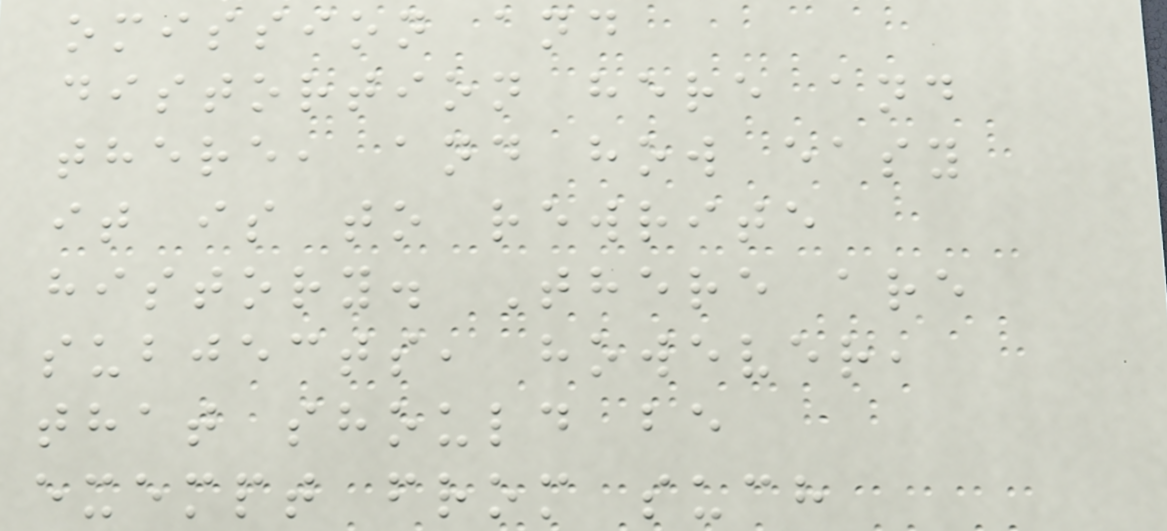omission and
distortion here and
there, and how easy
it is to rewrite
history. There are
subjects, however,
that should be
exempt from such
